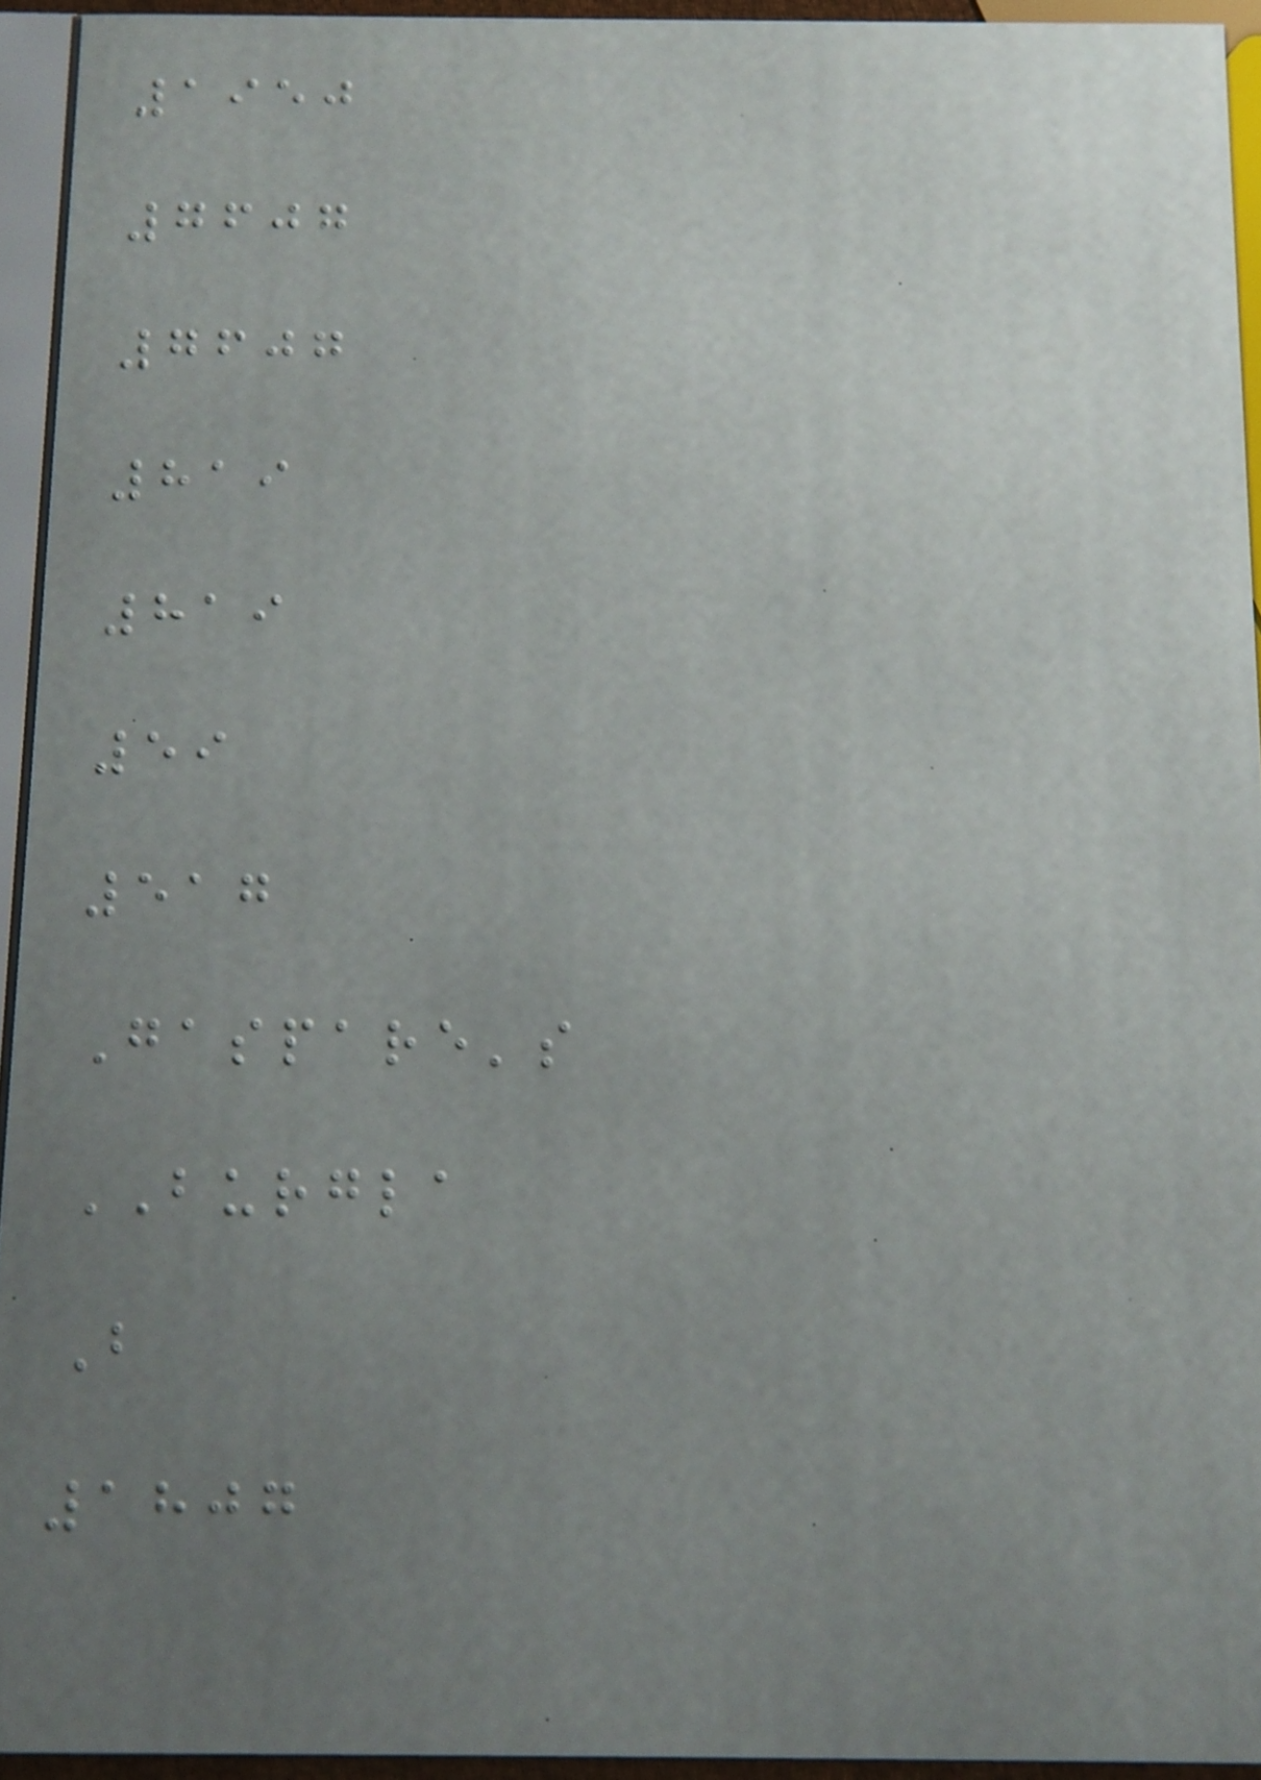1950
7607
7607
819
819
59
517
Gaspare's
BURGLA
B
1807
